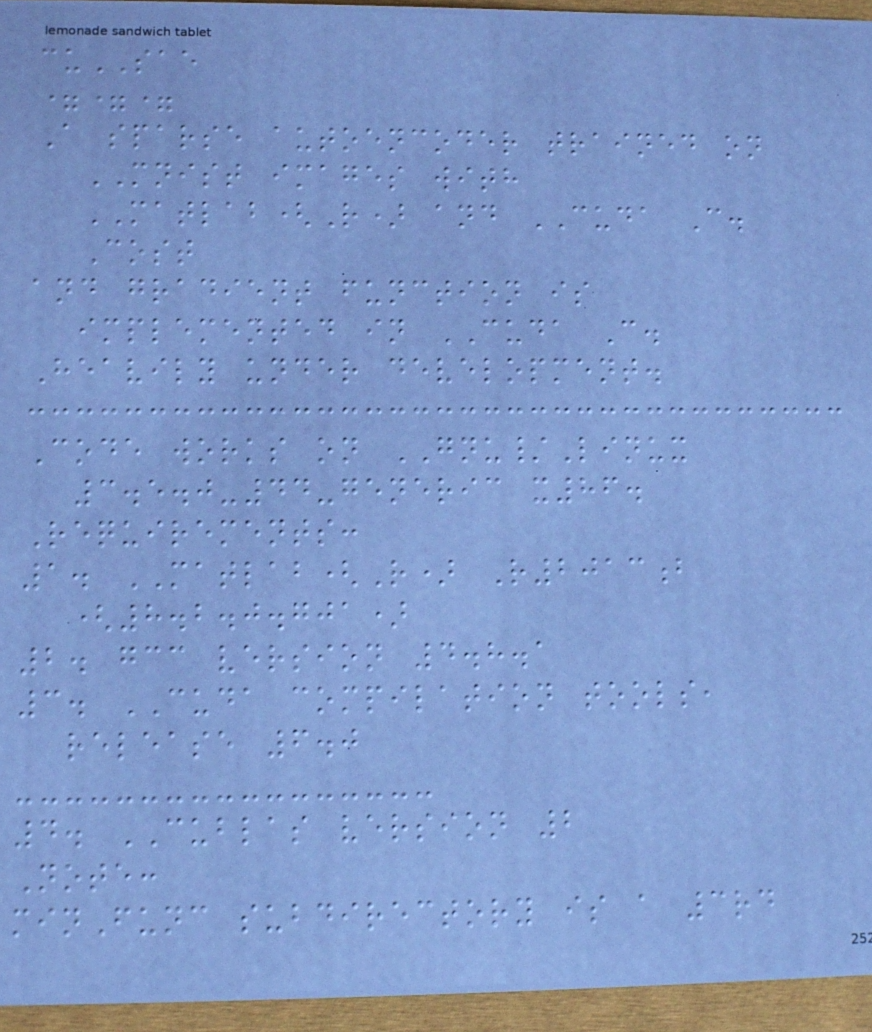cuSAE
===
A sparse autoencoder trained on
MNIST images with
MATLAB(R) and CUDA C.
Cost
and gradient function is
implemented in CUDA C.
Heavily under development.
Code works on GNU/Linux
3.5.0-44-generic x86.
Requirements:
1. MATLAB(R) R2013b
(8.2.0.701)
2. gcc version 4.8.1
3. CUDA compilation tools,
release 6.0
4. CUBLAS version 2
Note:
minFunc subdirectory is a 3rd
